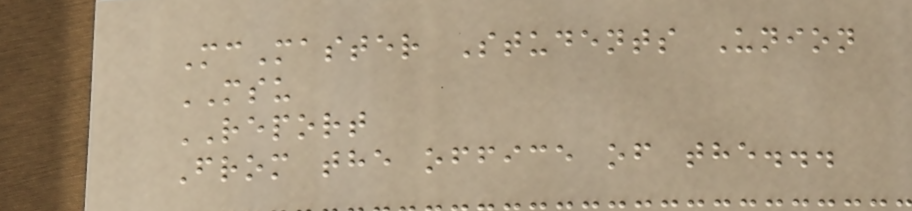McMaster Students Union
MSU
REPORT
From the office of the...
